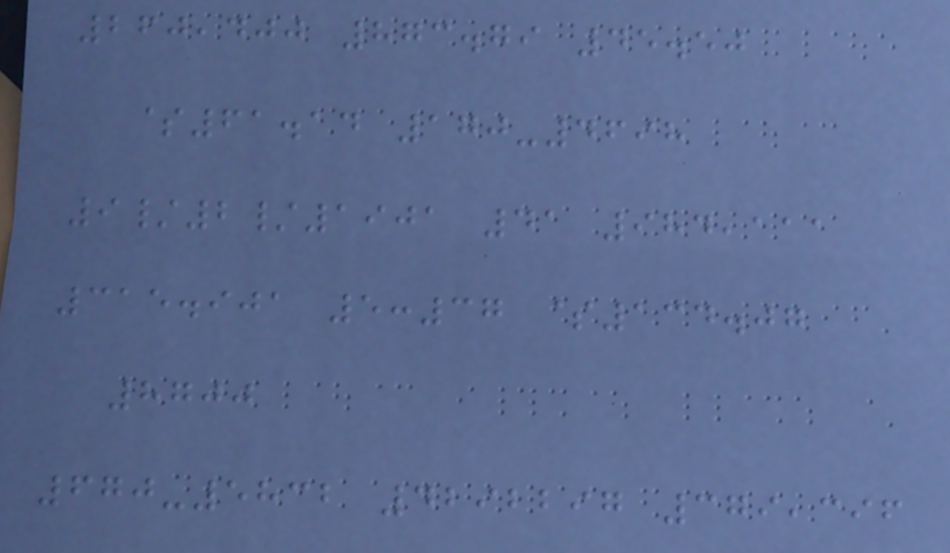260,400 873.79 45.50
$61.14 170-4698
9/2/1901 41 984,111
315.901 5:37 $134.07
8700
670-5832 4292297 379,396
